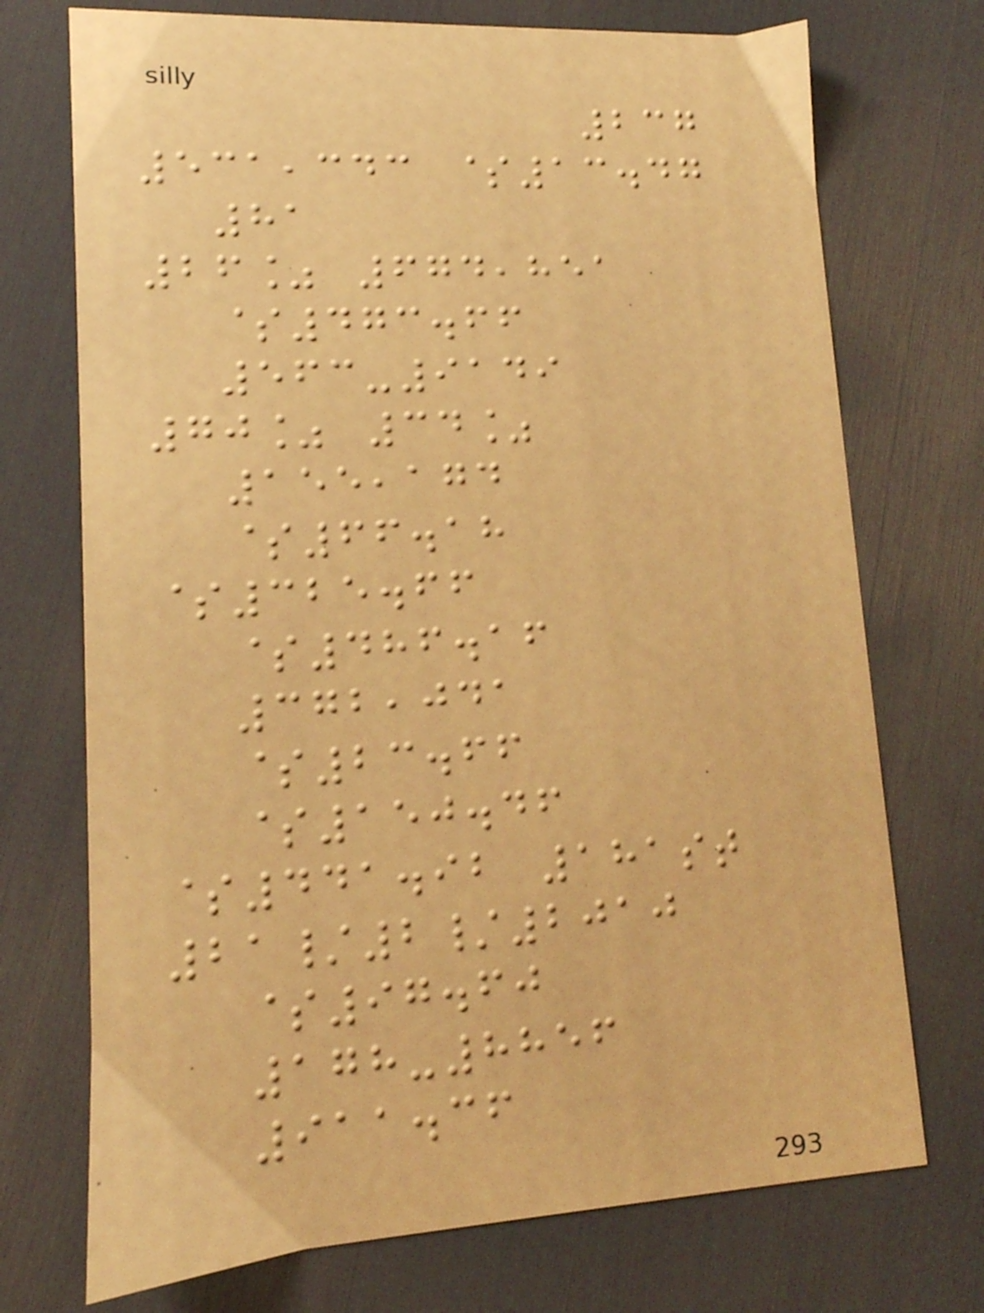237
531,343 $13.47
81
26% 674,851
$473.66
563-9149
70% 34%
155,174
$66.18
$325.66
$486.16
372,041
$23.66
$150.46
$441.92 181st
21/2/2010
$97.60
178-8856
911.36
